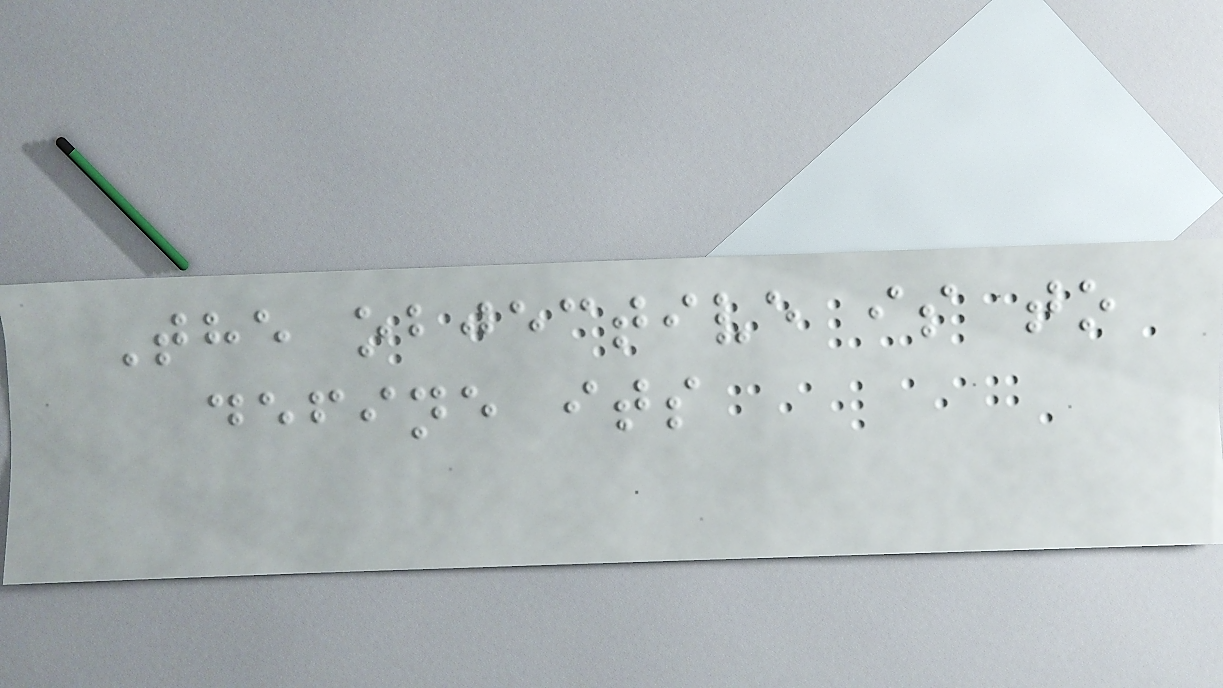The objective is to
define its
